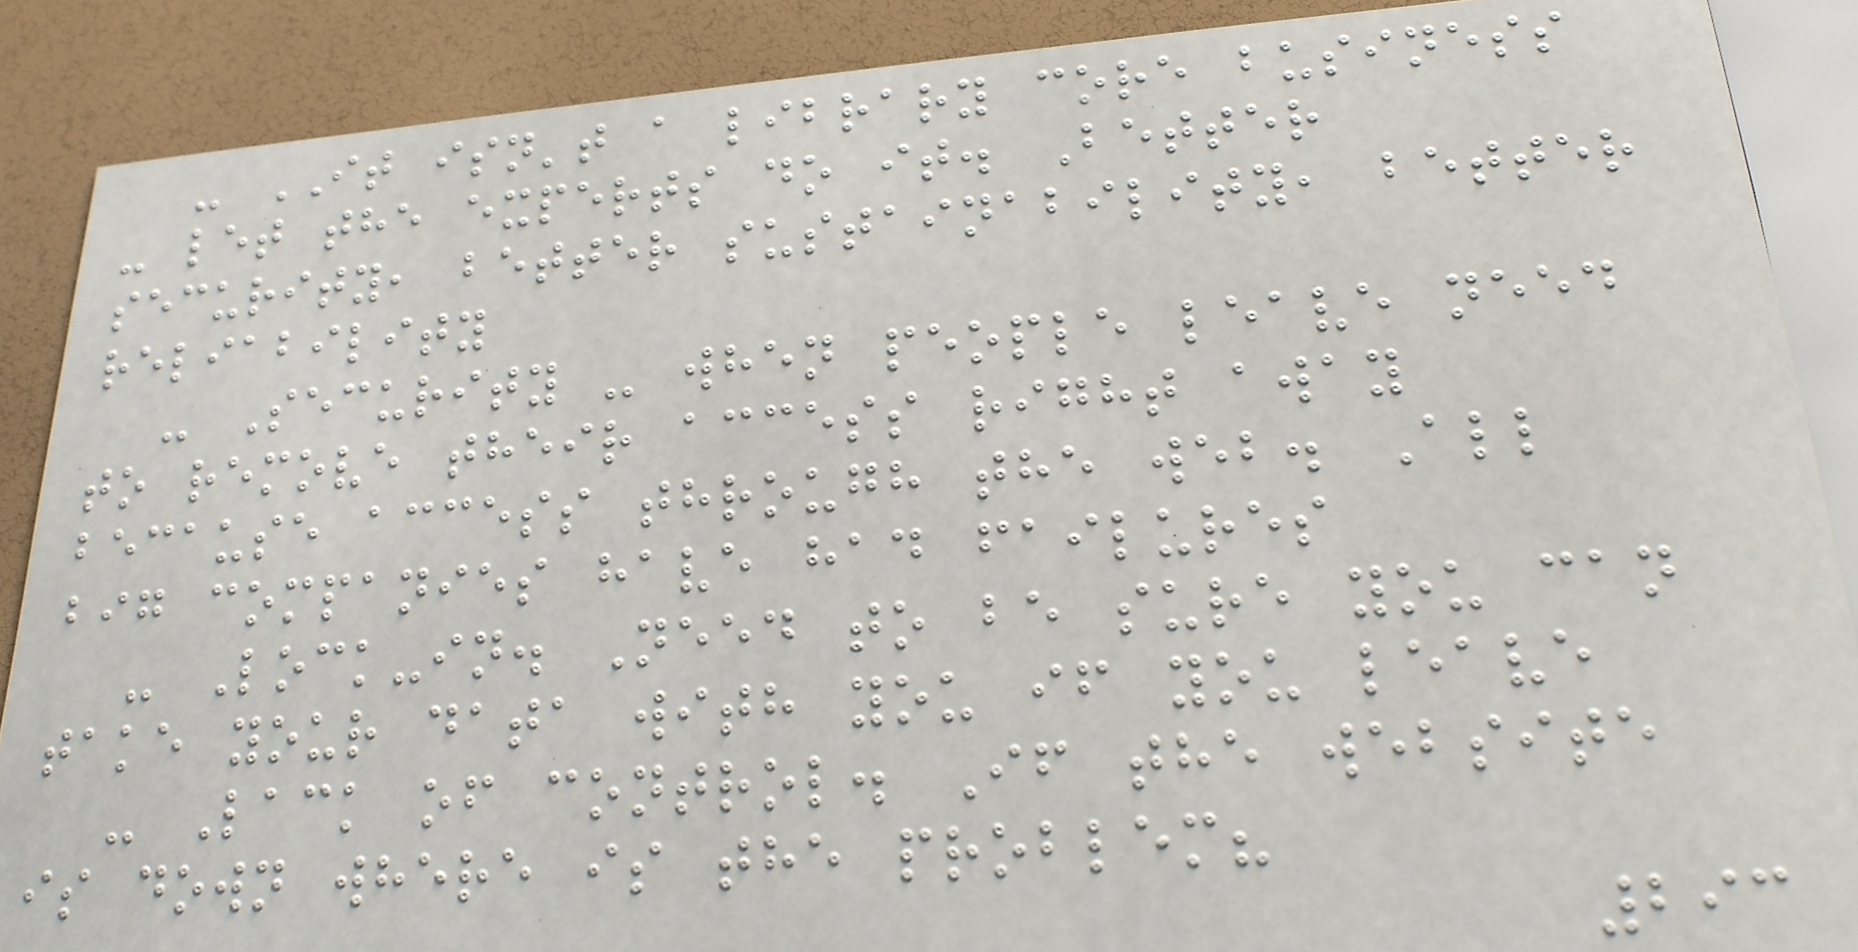- IT isn't a library core business
- let the experts do it. Better
security, better sustainability, better
reliability
- Security - when people leave need
to remove their access right away
because access through the web. All
big companies have had failures
- Lock-in. Need to be sure you can
take your data with you if you leave
- Lack of control. If the website
is down where is the problem?
293
